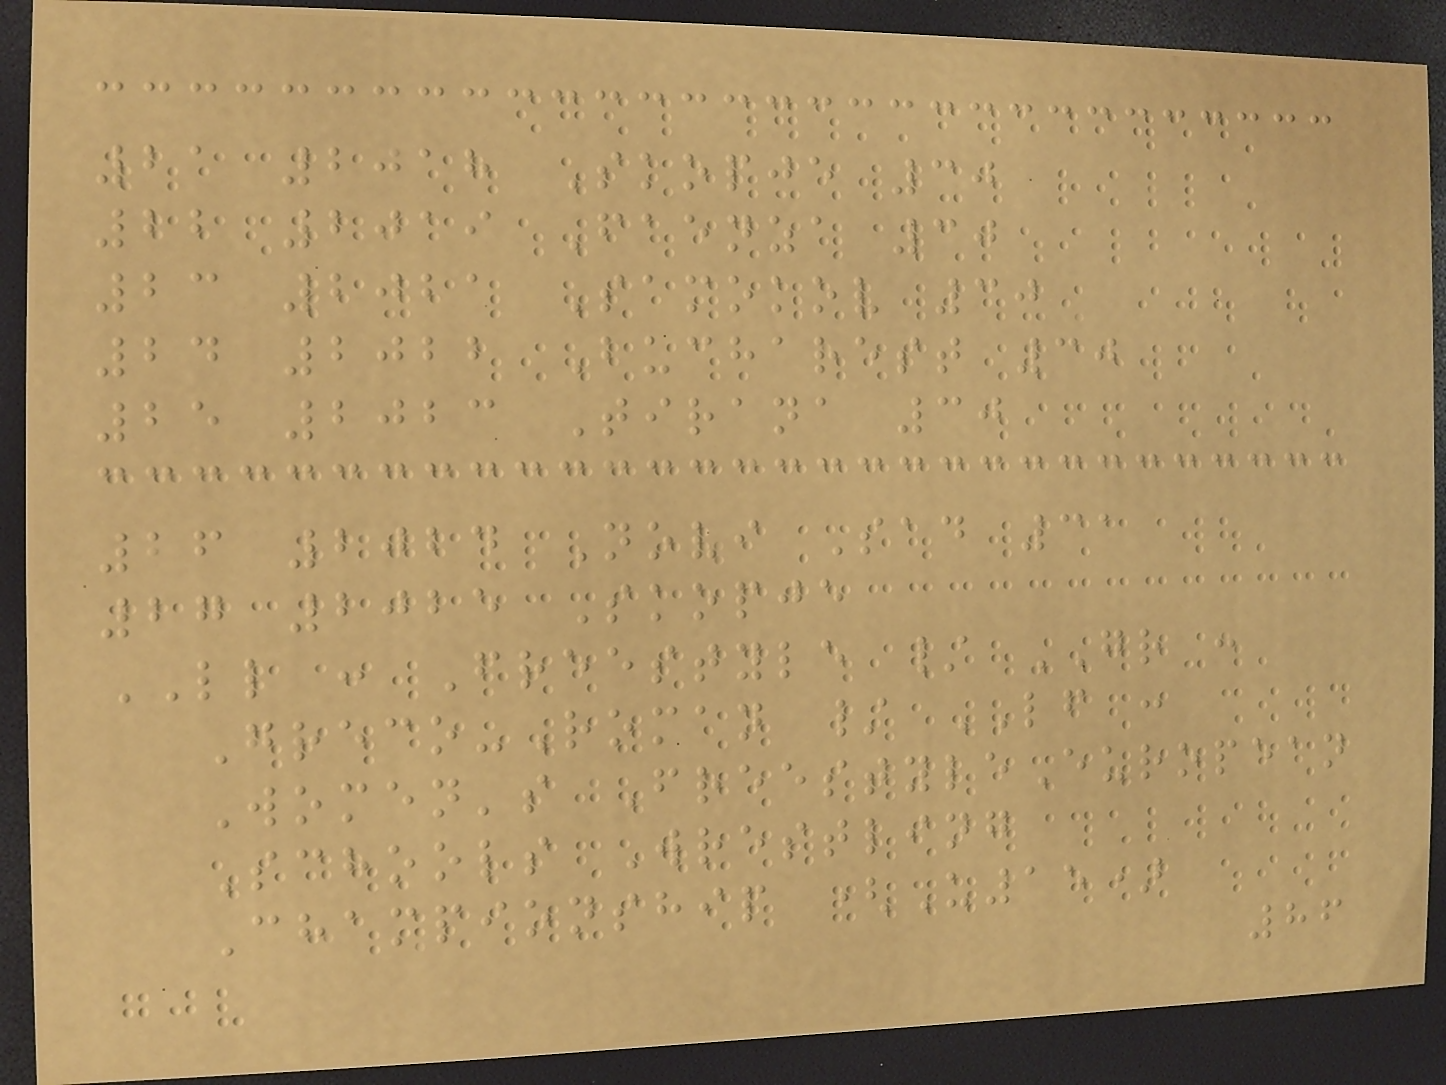21 2018 Skopje 30
22 2019 Faenza 30
23 2021 Samokov 30
24 2022 Bucharest 30
25 2023 Tirana 30
26 2024 Novi Sad 31
27 2025 Skopje
LL : Freestyle / GR :
Greco-Roman / LF :
Women's FreestyleEuropean
Schools Wrestling
Championship (U15)
86
